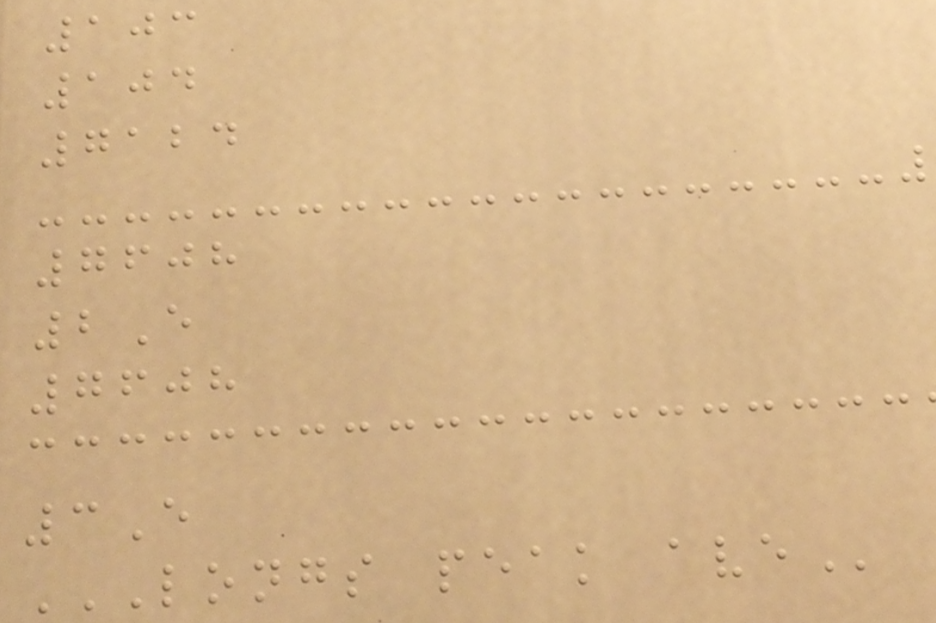103
104
7124
7608
2E
7608
3E
LONGS PEAK AVE
